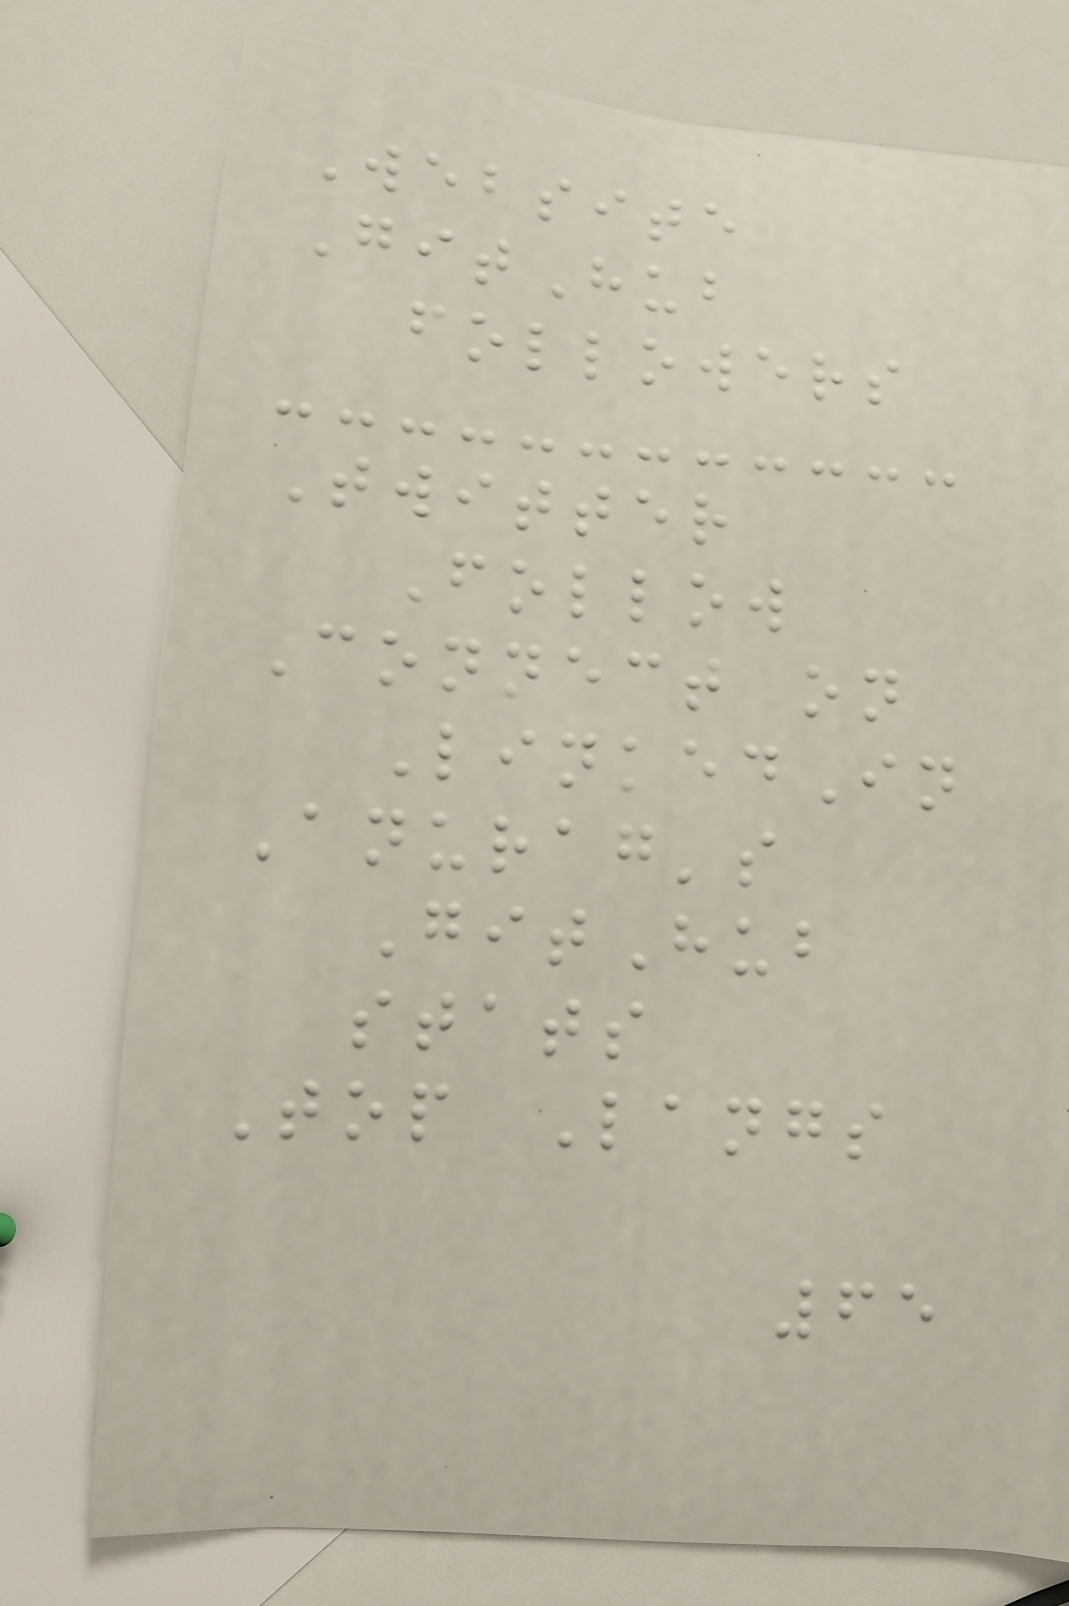Website
GitHub
followers
Twitter
Follow
Connect on
LinkedIn
Anurag's
GitHub
stats
Top Langs
65
